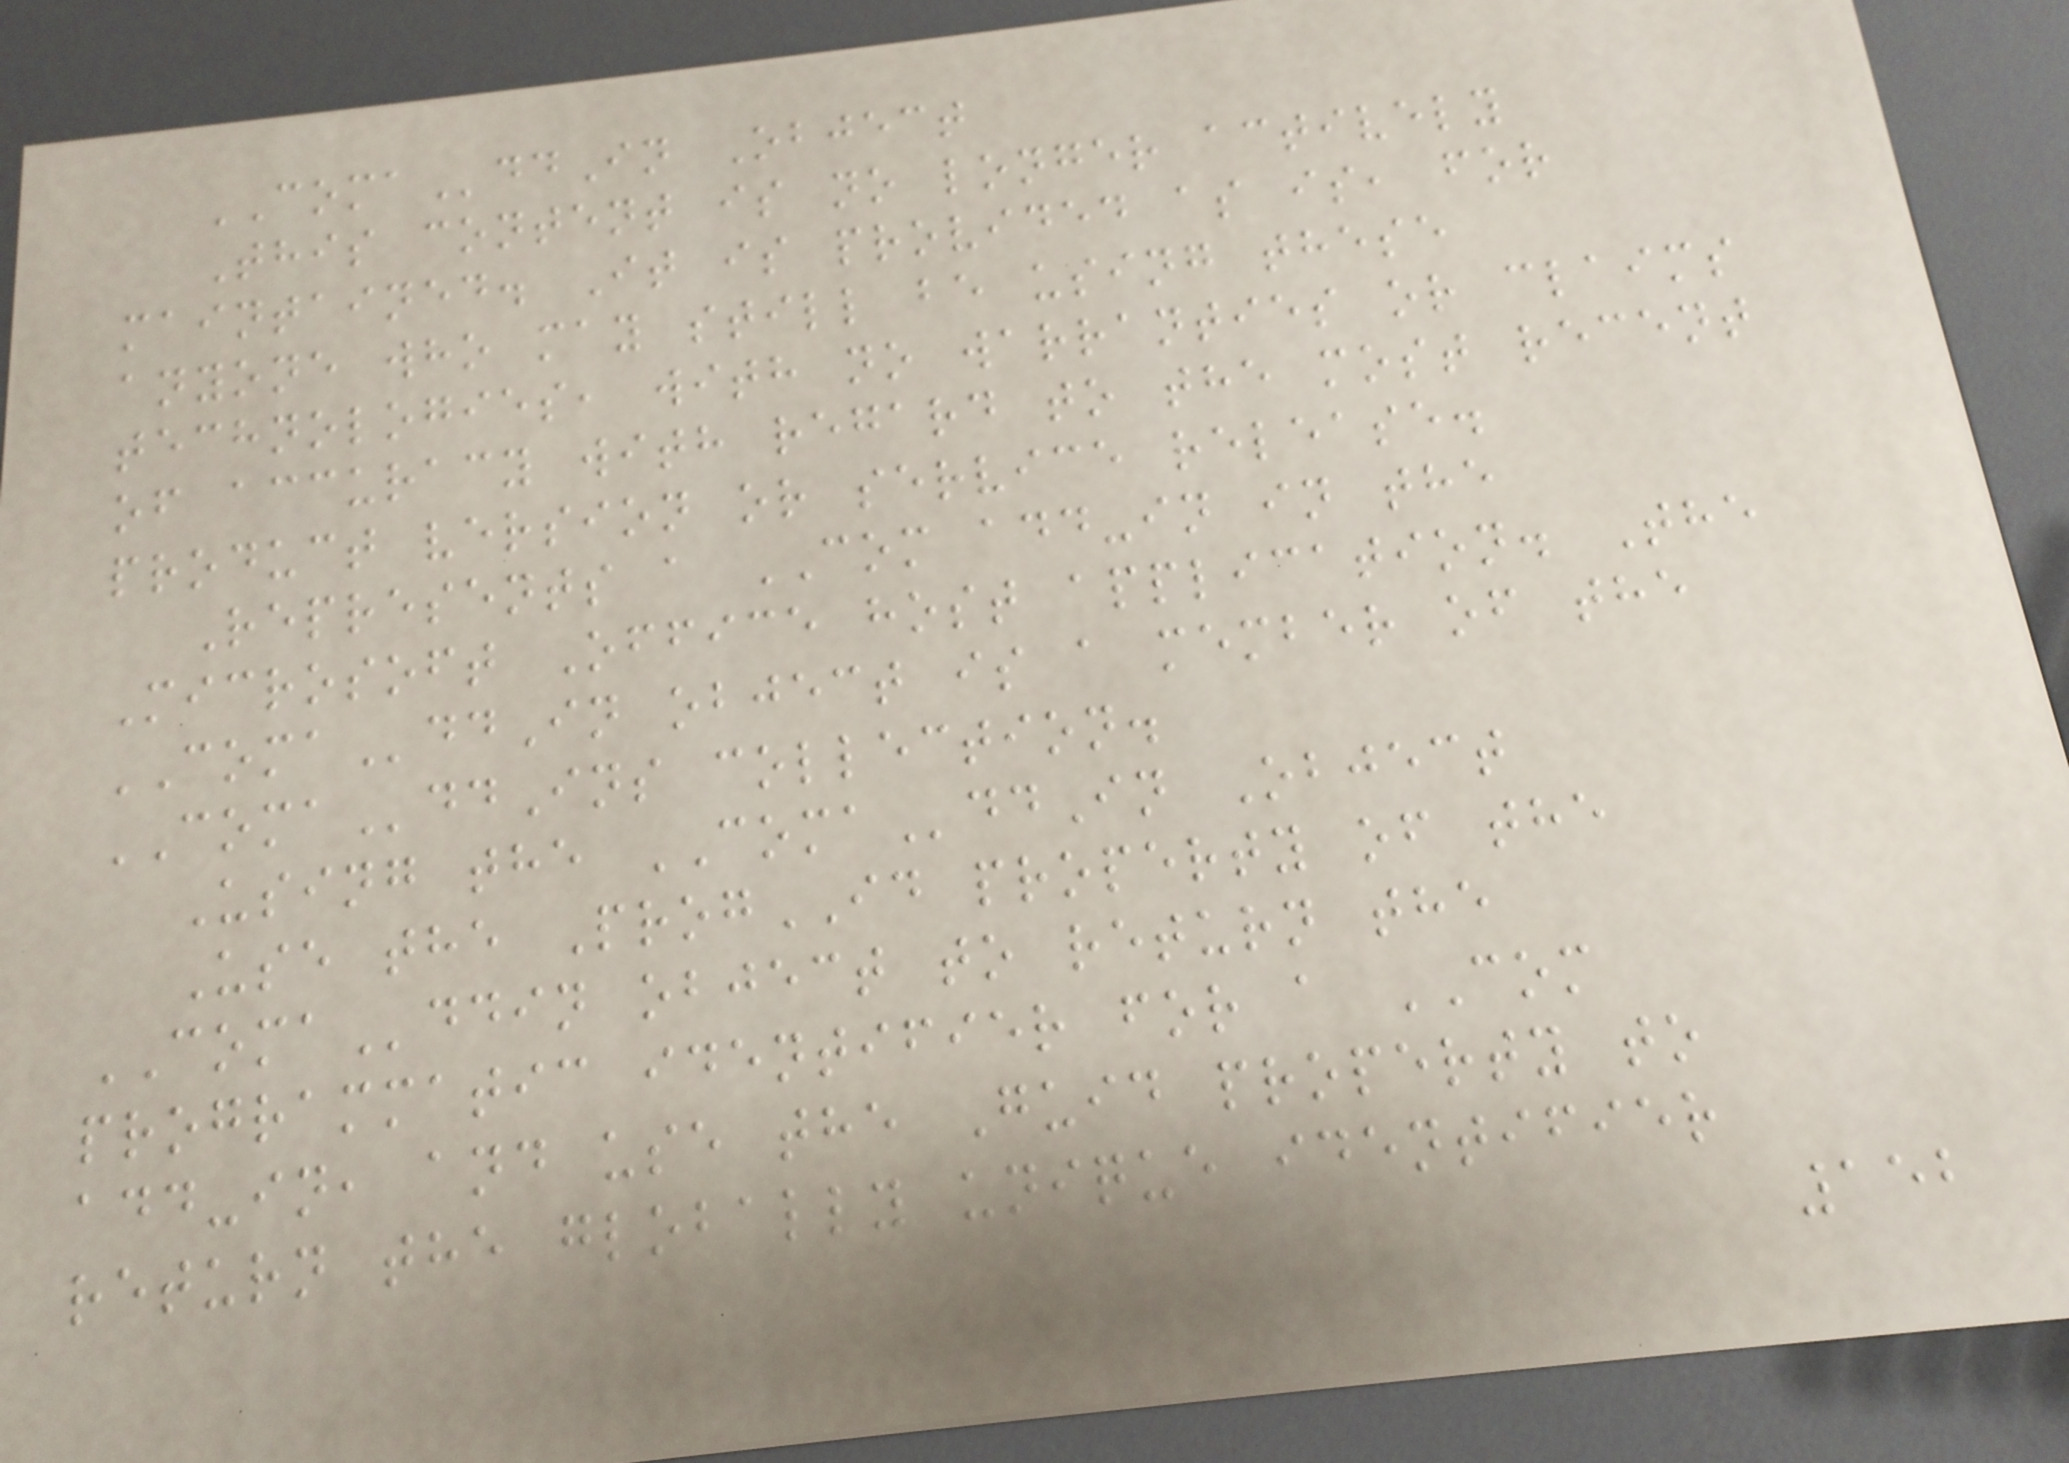COMAddIn Object
This content is no longer actively
maintained. It is provided as is, for
anyone who may still be using these
technologies, with no warranties or claims
of accuracy with regard to the most recent
product version or service release.
Represents a COM add-in in the
Microsoft Office host application. The
COMAddIn object is a member of the
COMAddIns collection.
Using the COMAddIn Object
Use the ProgID property of the
COMAddin object to return the
programmatic identifier for a COM
add-in, and use the Guid property to
return the globally unique identifier
152
